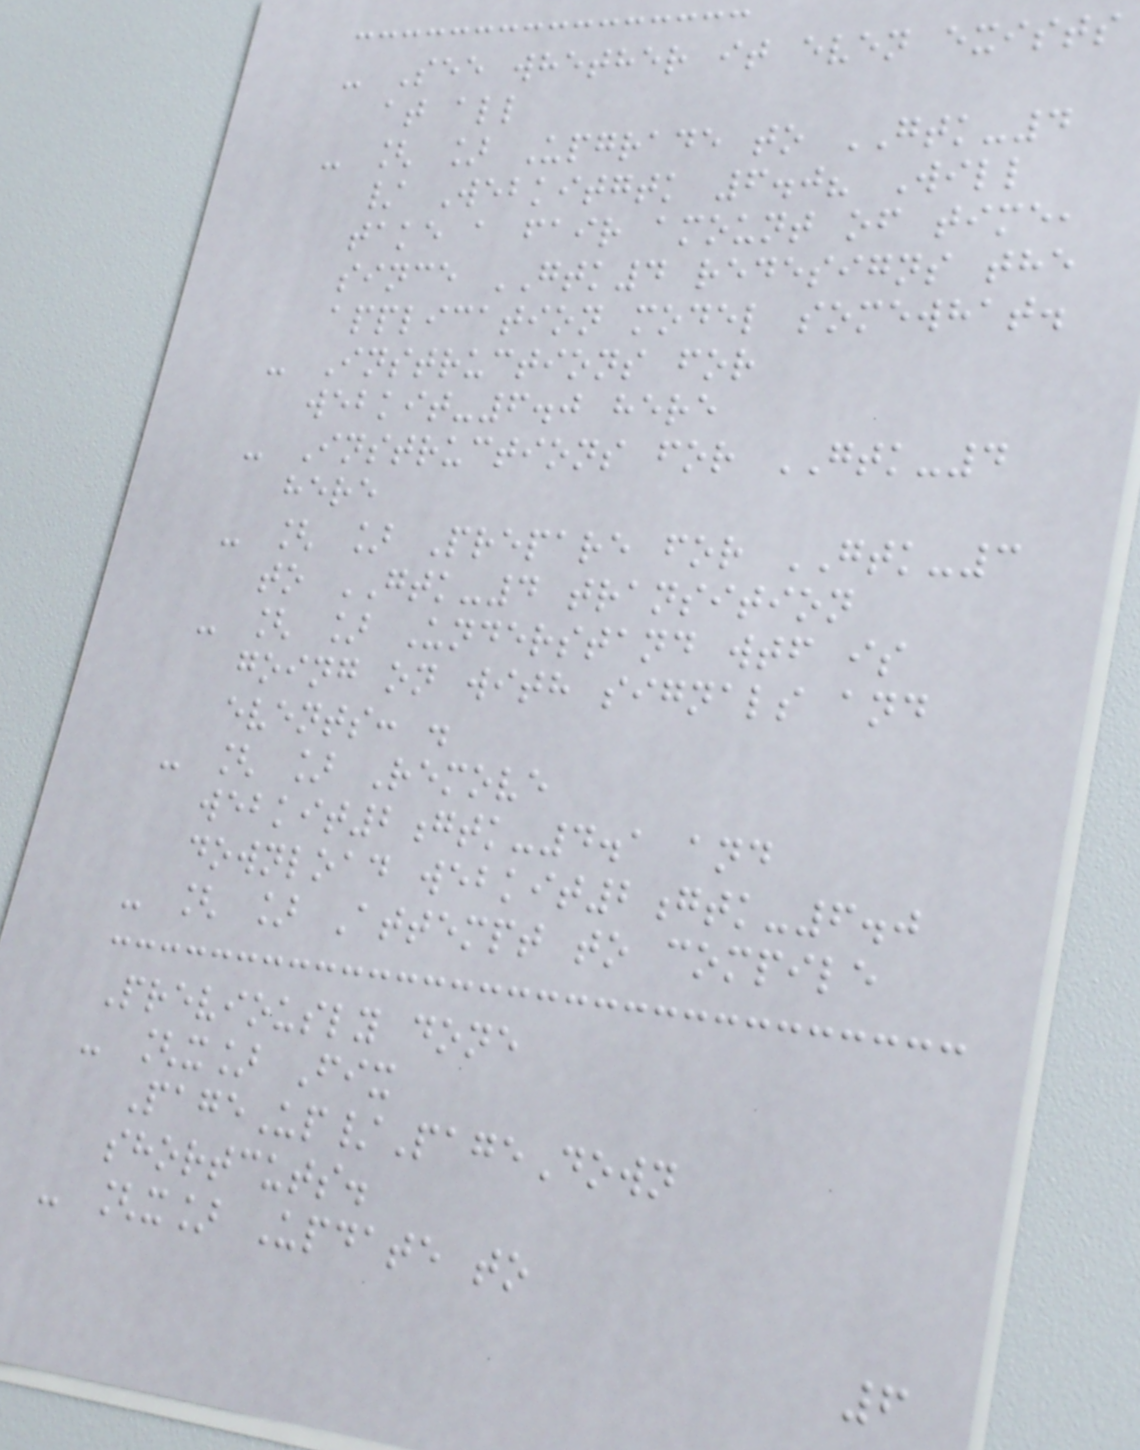- See whether it even exists
at all
- [ ] Upgrade to GTK-4
/ Webkitgtk 6.0? Will
take a fair amount of time,
since GTK4 redesigns the
application model somewhat.
- Instructions for
webkit-6.0 here
- Instructions for GTK-4
here
- [ ] Prepare for GTK-3
to GTK-4 transition
- [ ] Understand wtf is
going on with signals and
events: .
- [ ] Remove
webkit2gtk-4.1 and
download webkit2gtk-6.0
- [ ] Attempt to compile
Previously done
- [x] Fix
PageUp/PageDown
shortcuts.
- [x] Update to
6
